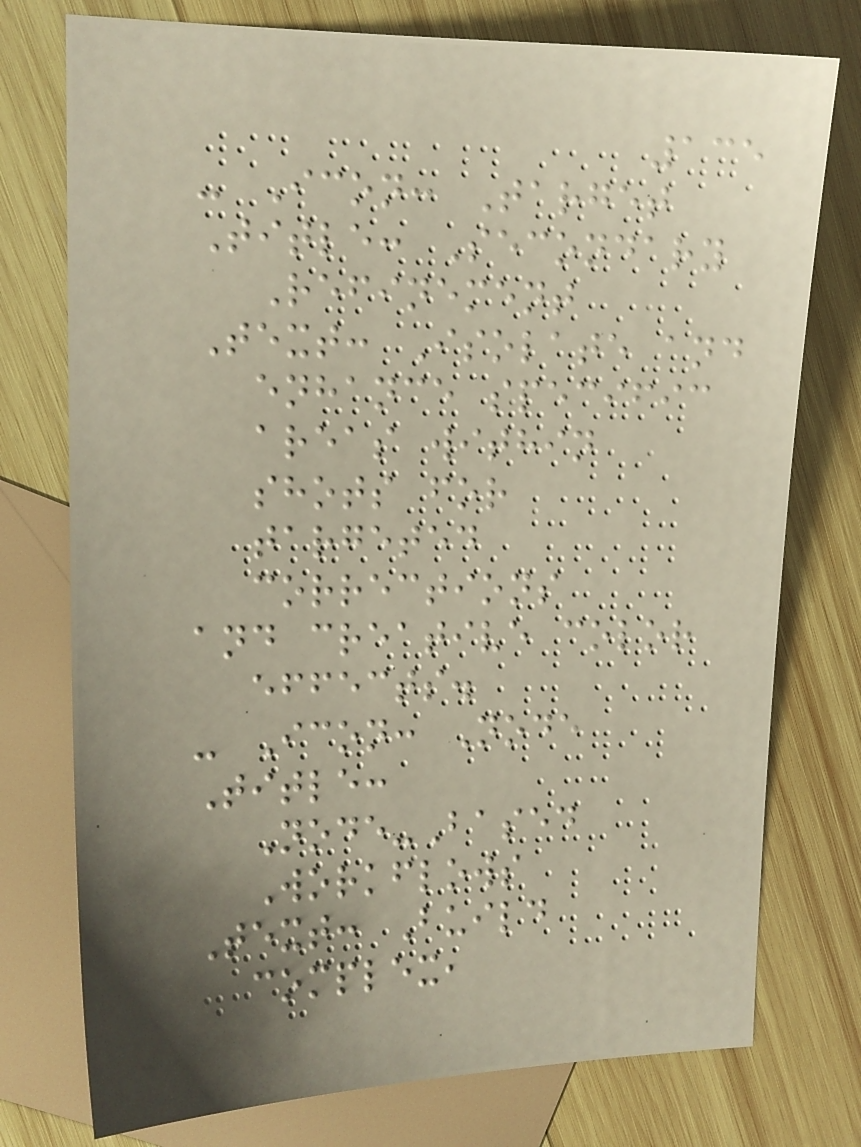135
- Icon: Target
Title: Secondary
Refinement
Text: Isolate and
enhance specific
areas within
shots for
targeted
corrections
and creative color
effects.
- Icon: Node
Title:
Node-Based
Workflows
Text: Build
complex,
